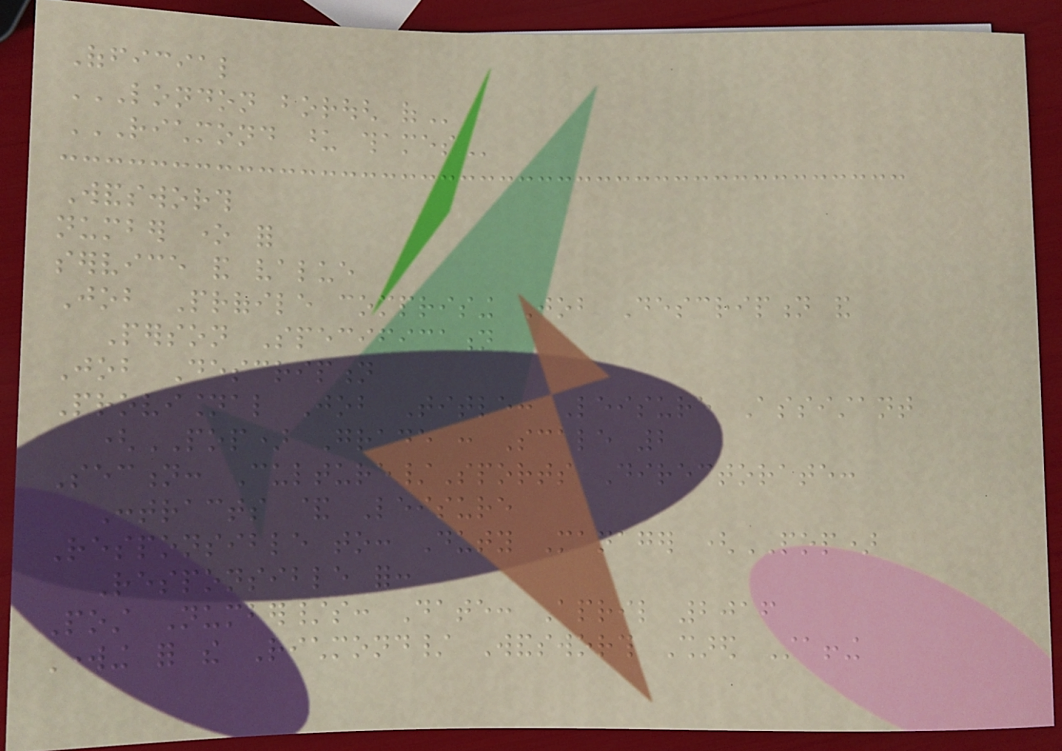Official
LONDON BOROUGH OF
RICHMOND UPON THAMES
Wandsworth
number one for
service and value
Job Profile comprising Job Description and
Person Specification
Job Description
Provisional Job Title: Leisure Assistant
(POP) Grade : Scale 2
Section: Culture/Sports Directorate:
Contracts & Leisure
Responsible to: Duty Manager (POP)
Responsible for:
Post Number/s: Date: April 2016
Working for the Richmond/ Wandsworth Shared Staffing
